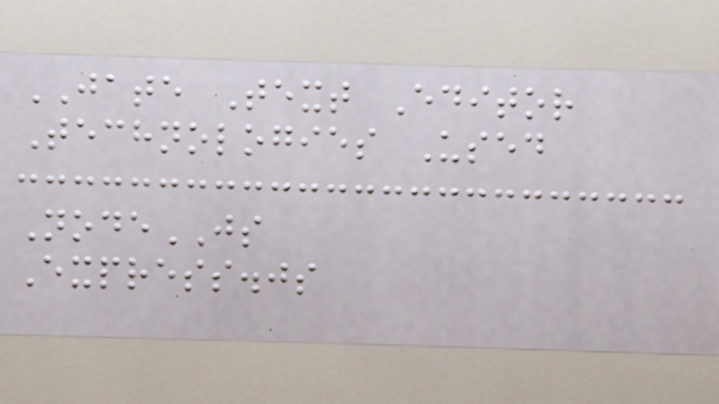JATE Text Editor
Technologies Used
NodeJS
Express.js
